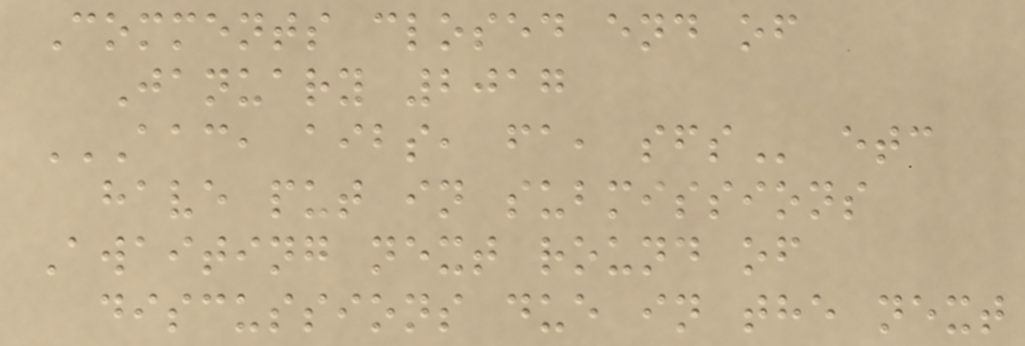Comments closed end of
January 2017
AAC, AIBS, FA, SFS etc
have put in submissions
Awaiting next round of
discussions due in the next
